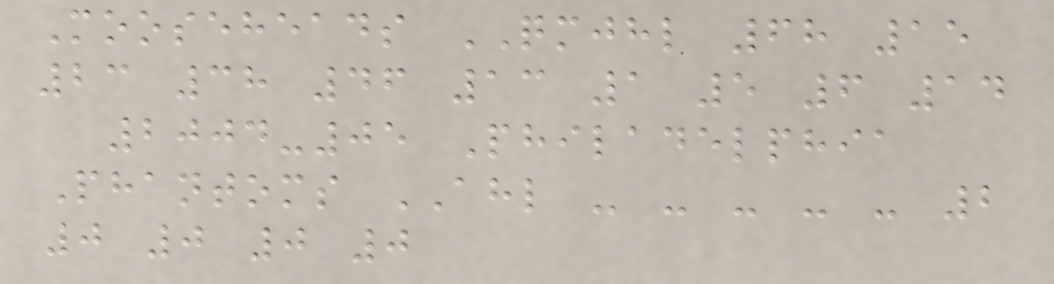Mooseheads QMJHL 68 15
23 38 46 13 1 5 6 14
2004-05 Philadelphia
Phantoms AHL - - - - - 2
0 0 0 0
